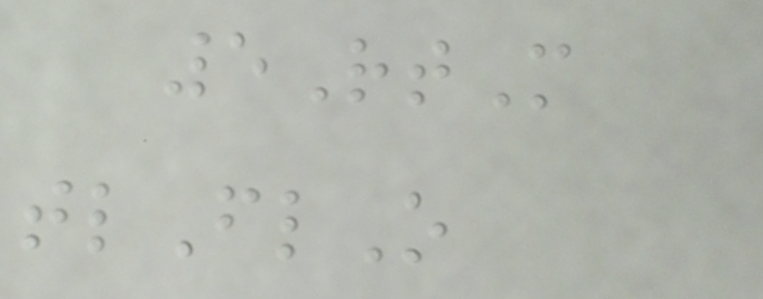5RtM
tlFlO
